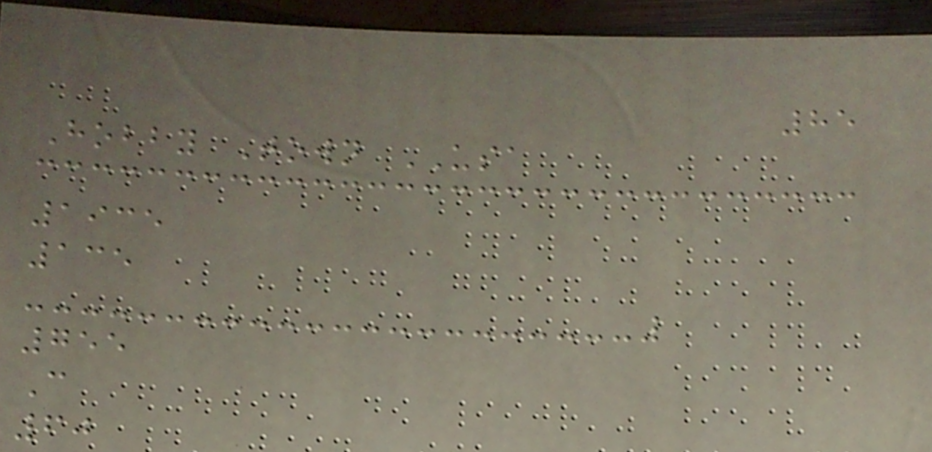85
Hobby Town USA
1935
135
755
C
60
